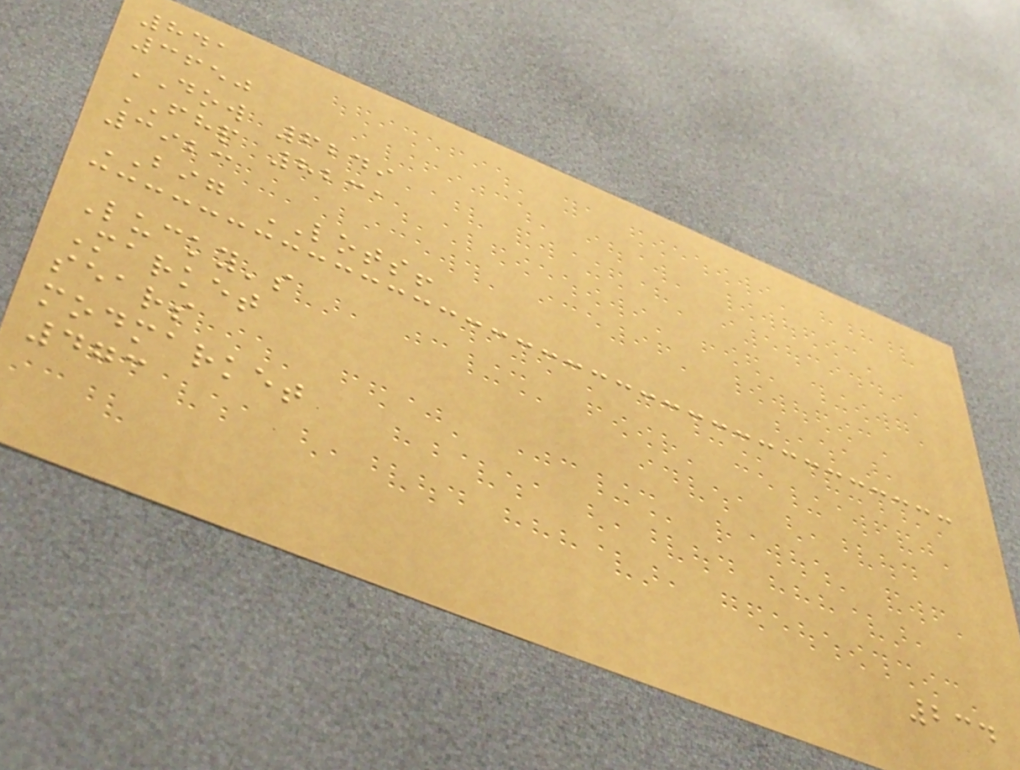841
3650
DOW 6249
FHP 8231
3923
BIG LOTS!
Lucky's
Market
sears
modmarket
473
234
